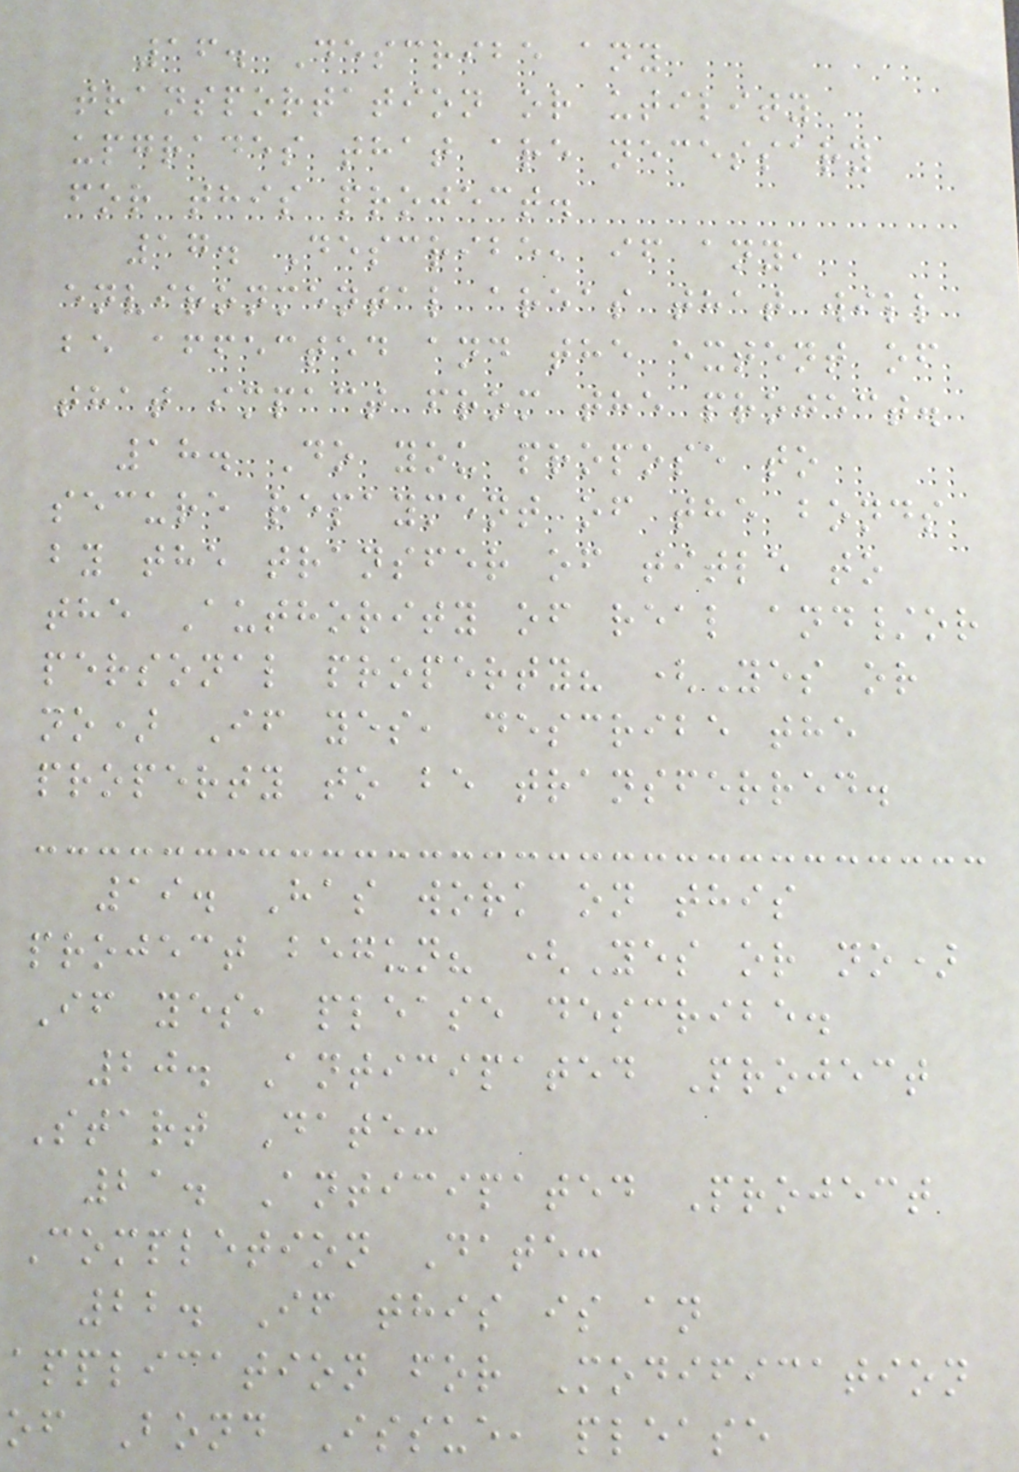16. Describe any
transportation or utility
upgrades that are necessary
for this project.
17. Describe, if any,
environmental areas that will
be affected and the extent of
that impact from the project.
18. Do you propose to
secure repayment of the bonds
by the transfer of title to
the Authority of real and/or
personal property? (Yes or
no) If yes, describe the
property to be transferred.
19. Has work on this
project begun? (Yes or no)
If yes, please describe.
20. Anticipated Project
Start Date:
21. Anticipated Project
Completion Date:
22. If this is an
application for Modification
of Bond Issue, please
